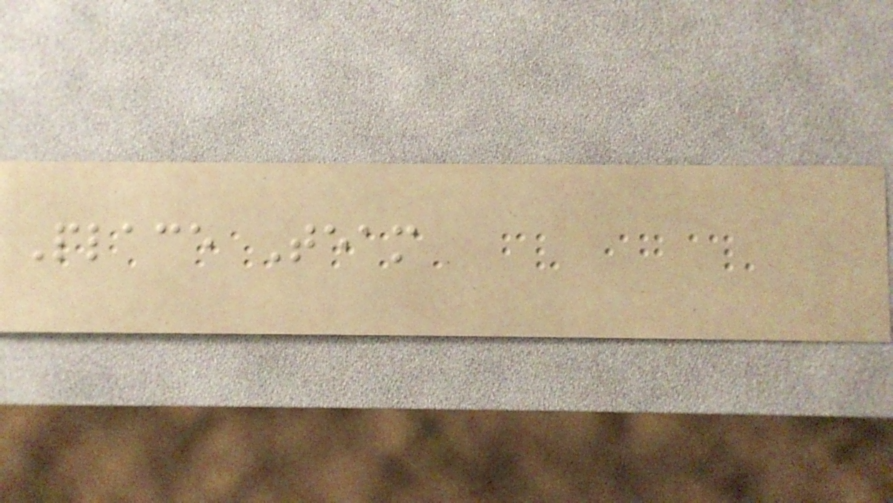Place Team
